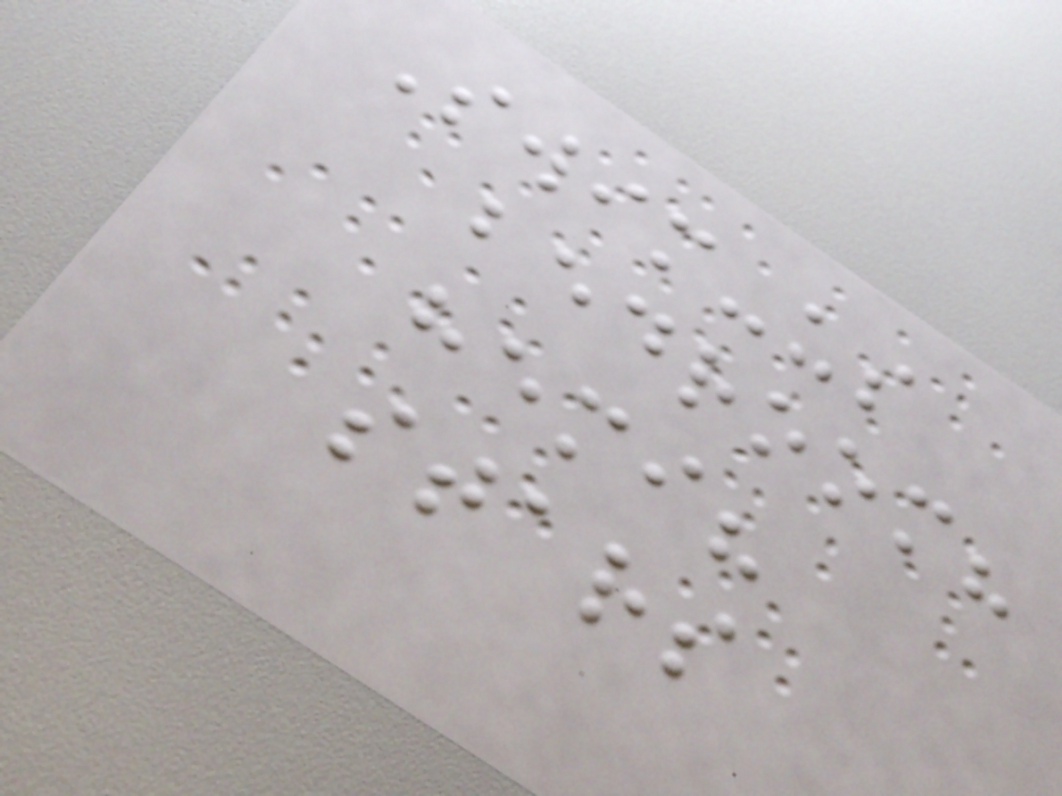Swim-us
bedroom?
hemi?
stars
